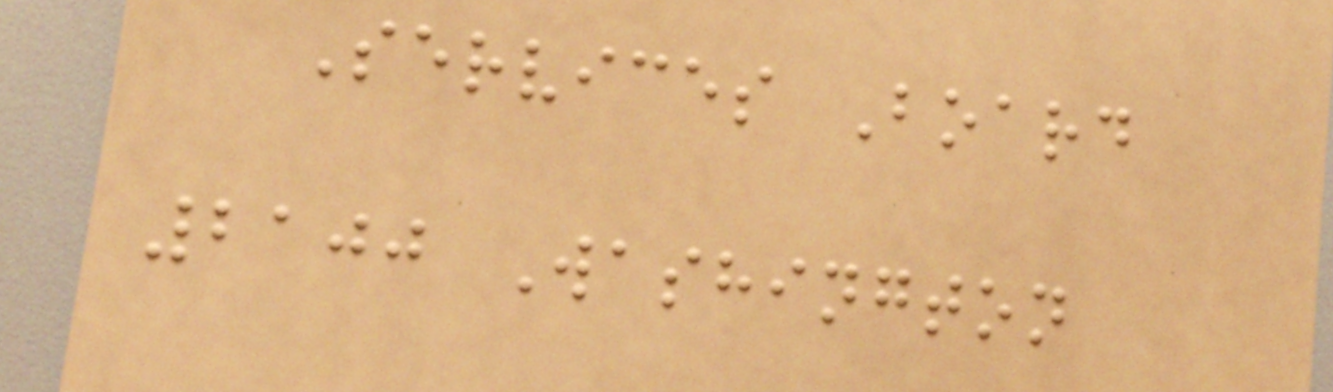Services Board
2100 Washington
